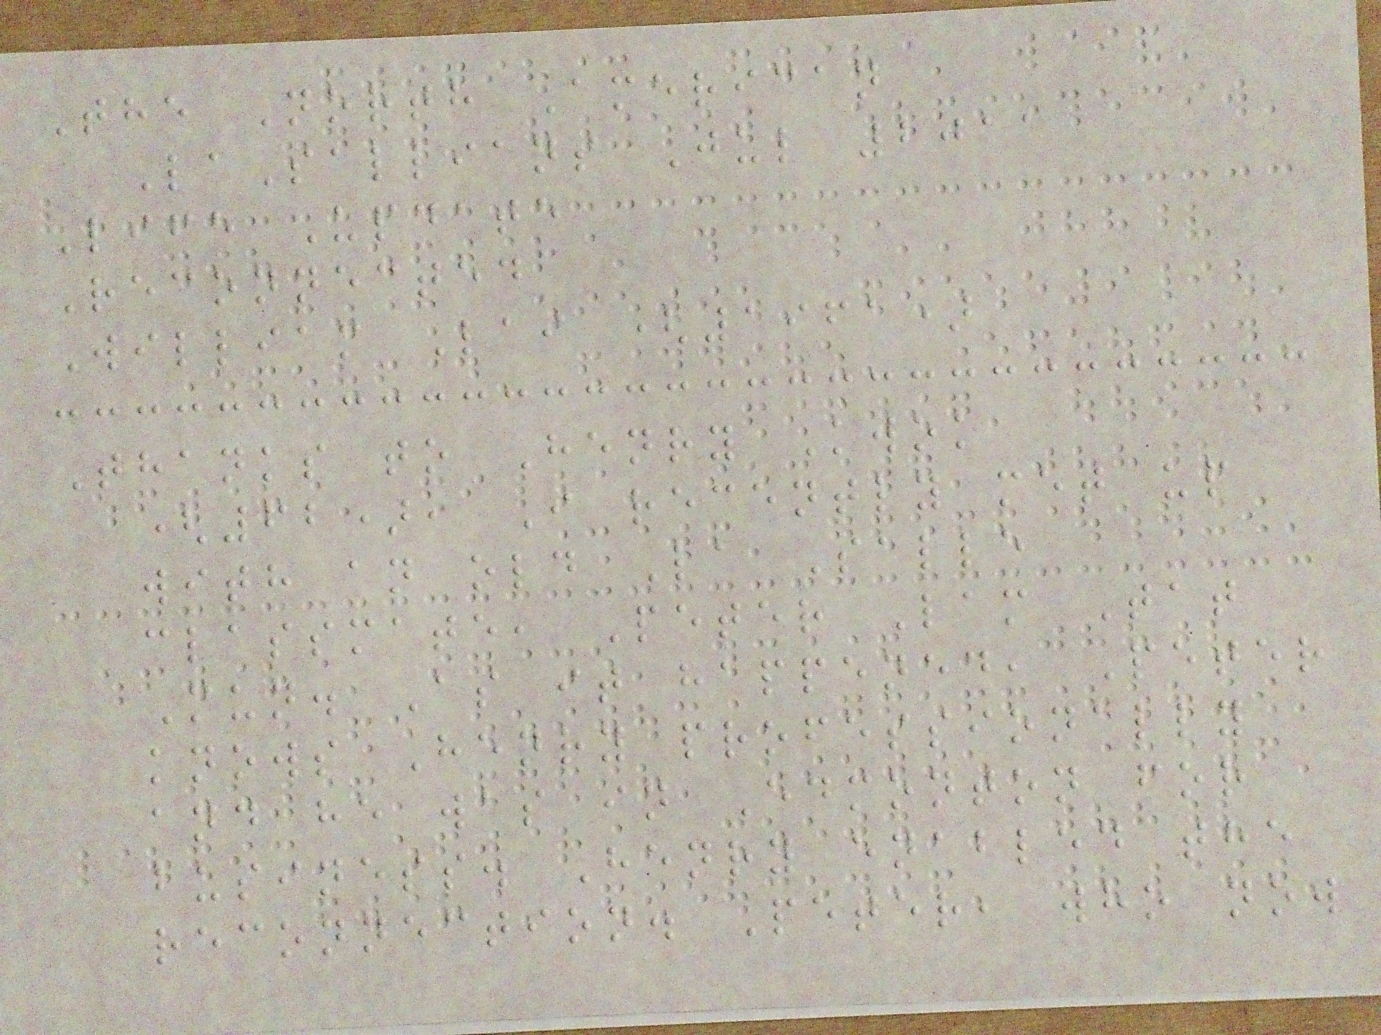The North American
LaSallians Jul 2011
Life Update
Reconnected
William Lai (1961)
Thanks to Henry Kwok
(62), I recently met up
with an old La Salle
classmate, Peter Lam Tat
Mun. As it happened, Peter
knows Henry professionally
and he was in Edmonton for
business. Henry enabled the
reconnection. Peter, who now
